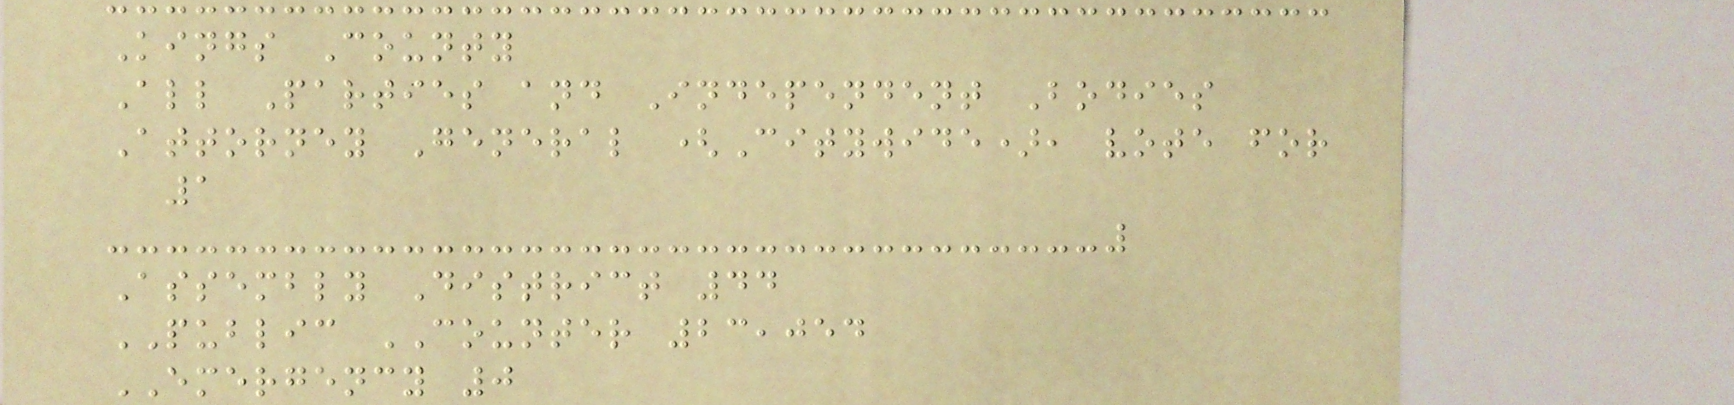Kings County
All Parties and Independent Bodies
Attorney General (Citywide), vote for
1
Assembly District 44
PUBLIC COUNTER 23,054
EMERGENCY 0
